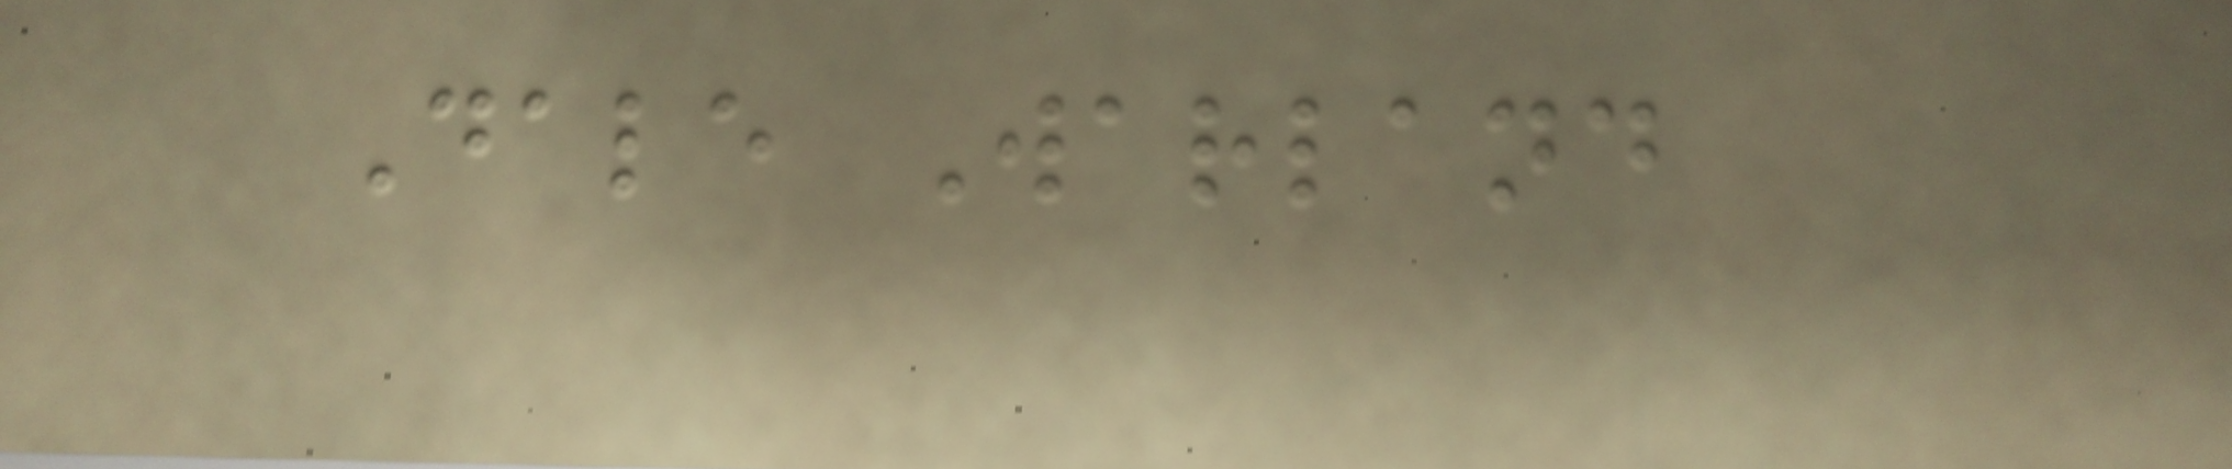Dale Warland
